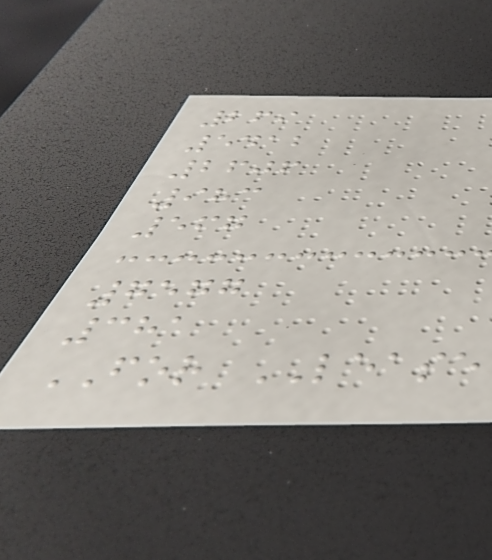269
5412
2606
983
567
7577
381
FOR LEASE
